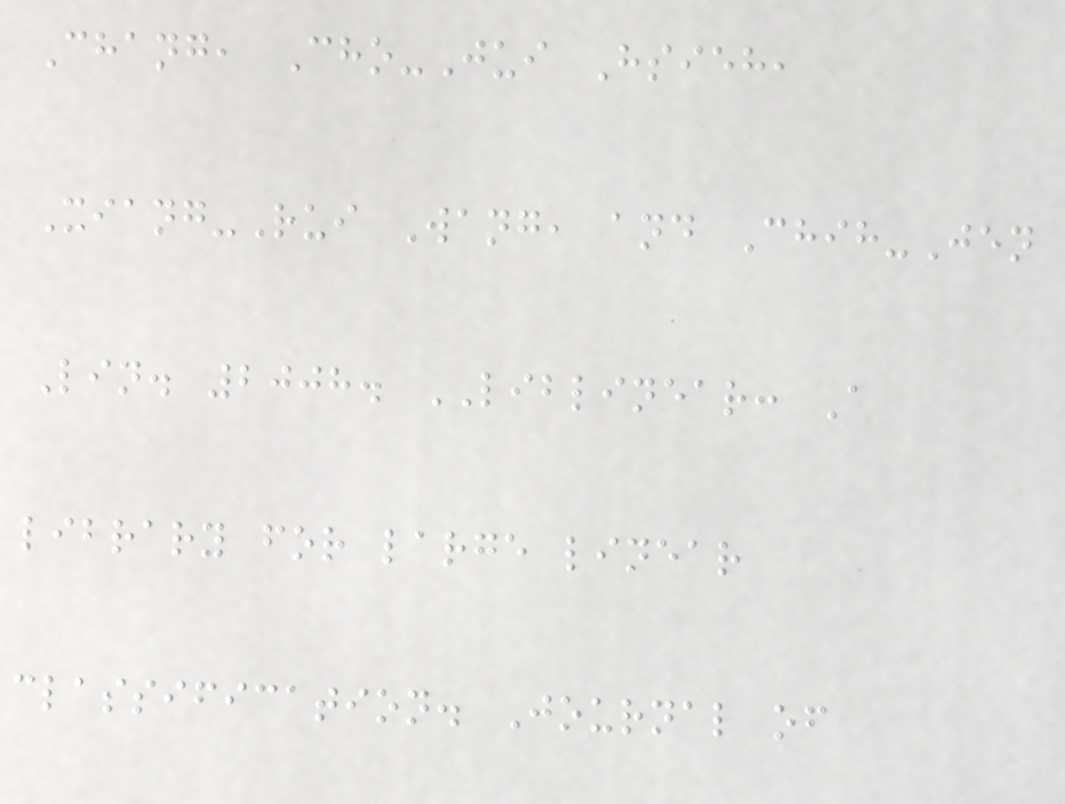Chang, Cho-Jui Hsieh,
Xiang-Rui Wang, and Chih-Jen
Lin. 2008. LIBLINEAR: A
library for large linear
classification. Journal of
